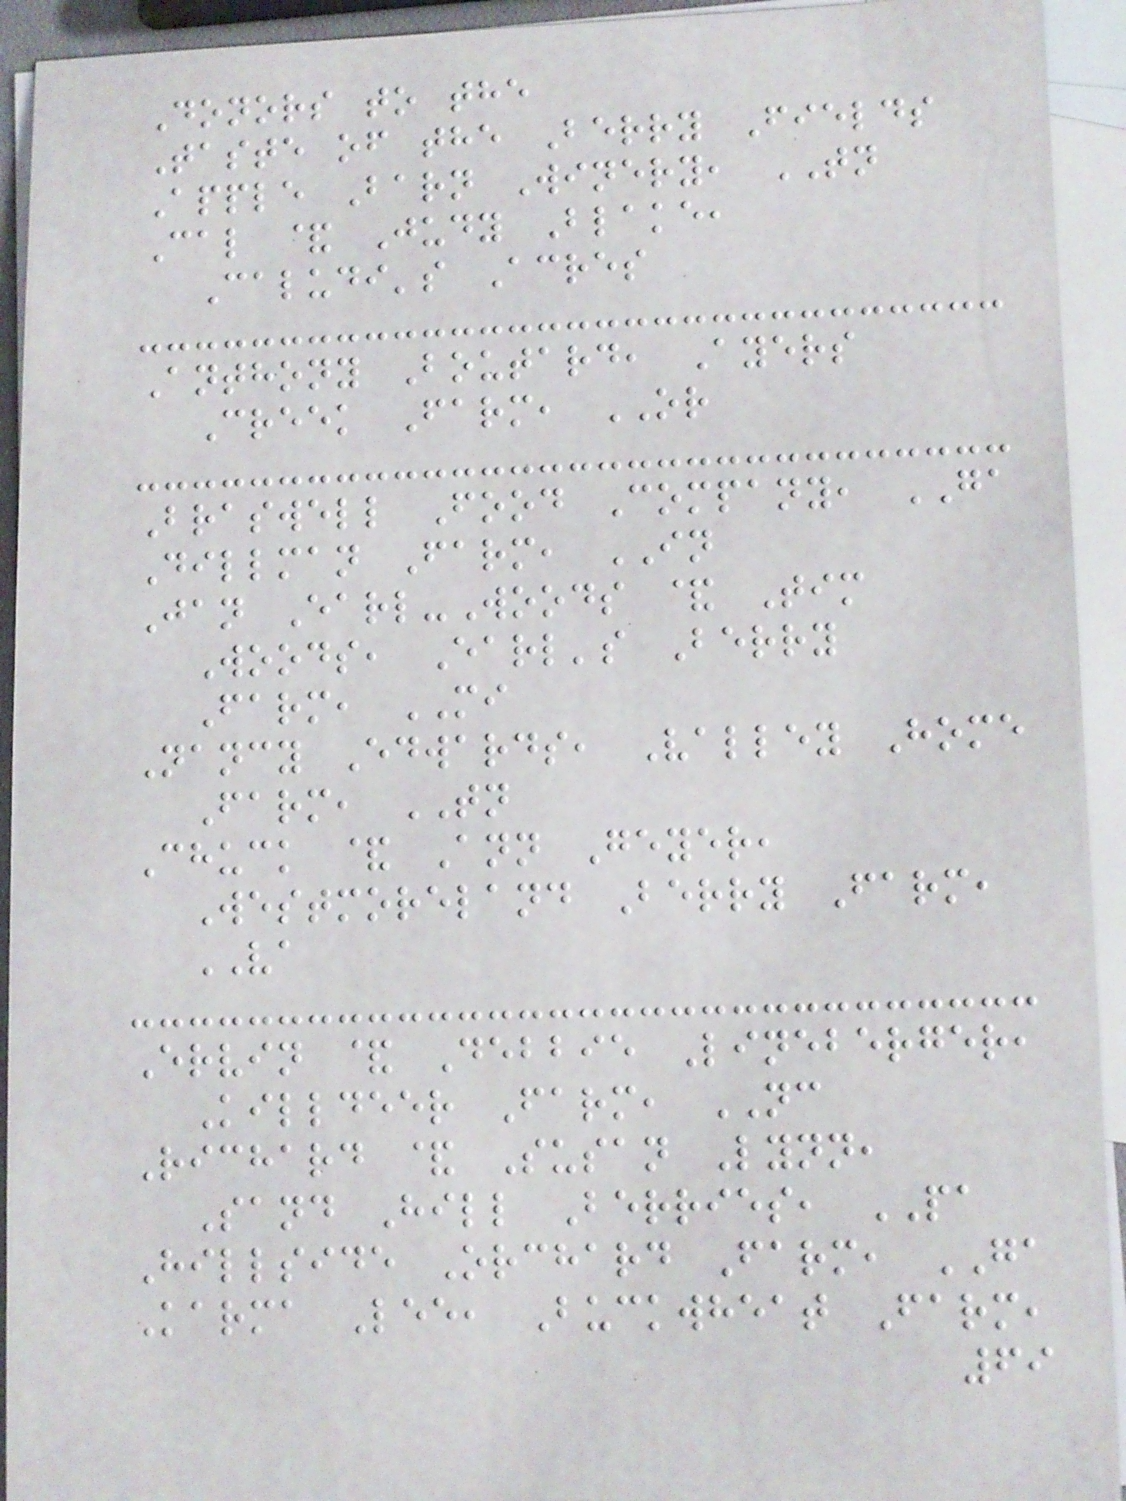Donors to the
Taste of the Berry Fields
Apple Barn Winery, TN
Cal & Judy Blake,
Caludi's Acres
Anthony Boutard, Ayers
Creek Farm, OR
Braswell Food Company, GA
Dillman Farm, IN
Jan Earl-Woods & Tim
Woods, Earl's Berry
Farm, MI
Nancy Edwards, Valley Home
Farm, TN
Chuck & Ann Geyer,
Westmoreland Berry Farm,
VA
Ervin & Debbie Lineberger,
Killdeer Farm, NC
Richard & Susan Lynn,
Sand Hill Berries, PA
Hillside Orchard Farm, GA
Karma Lee, Buckwheat Farm,
69
